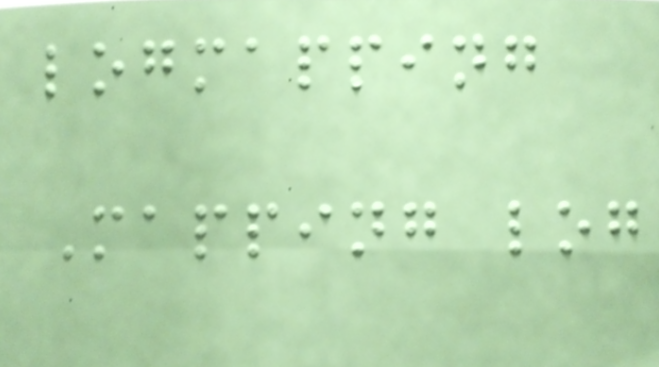logmapping
Mapping log
